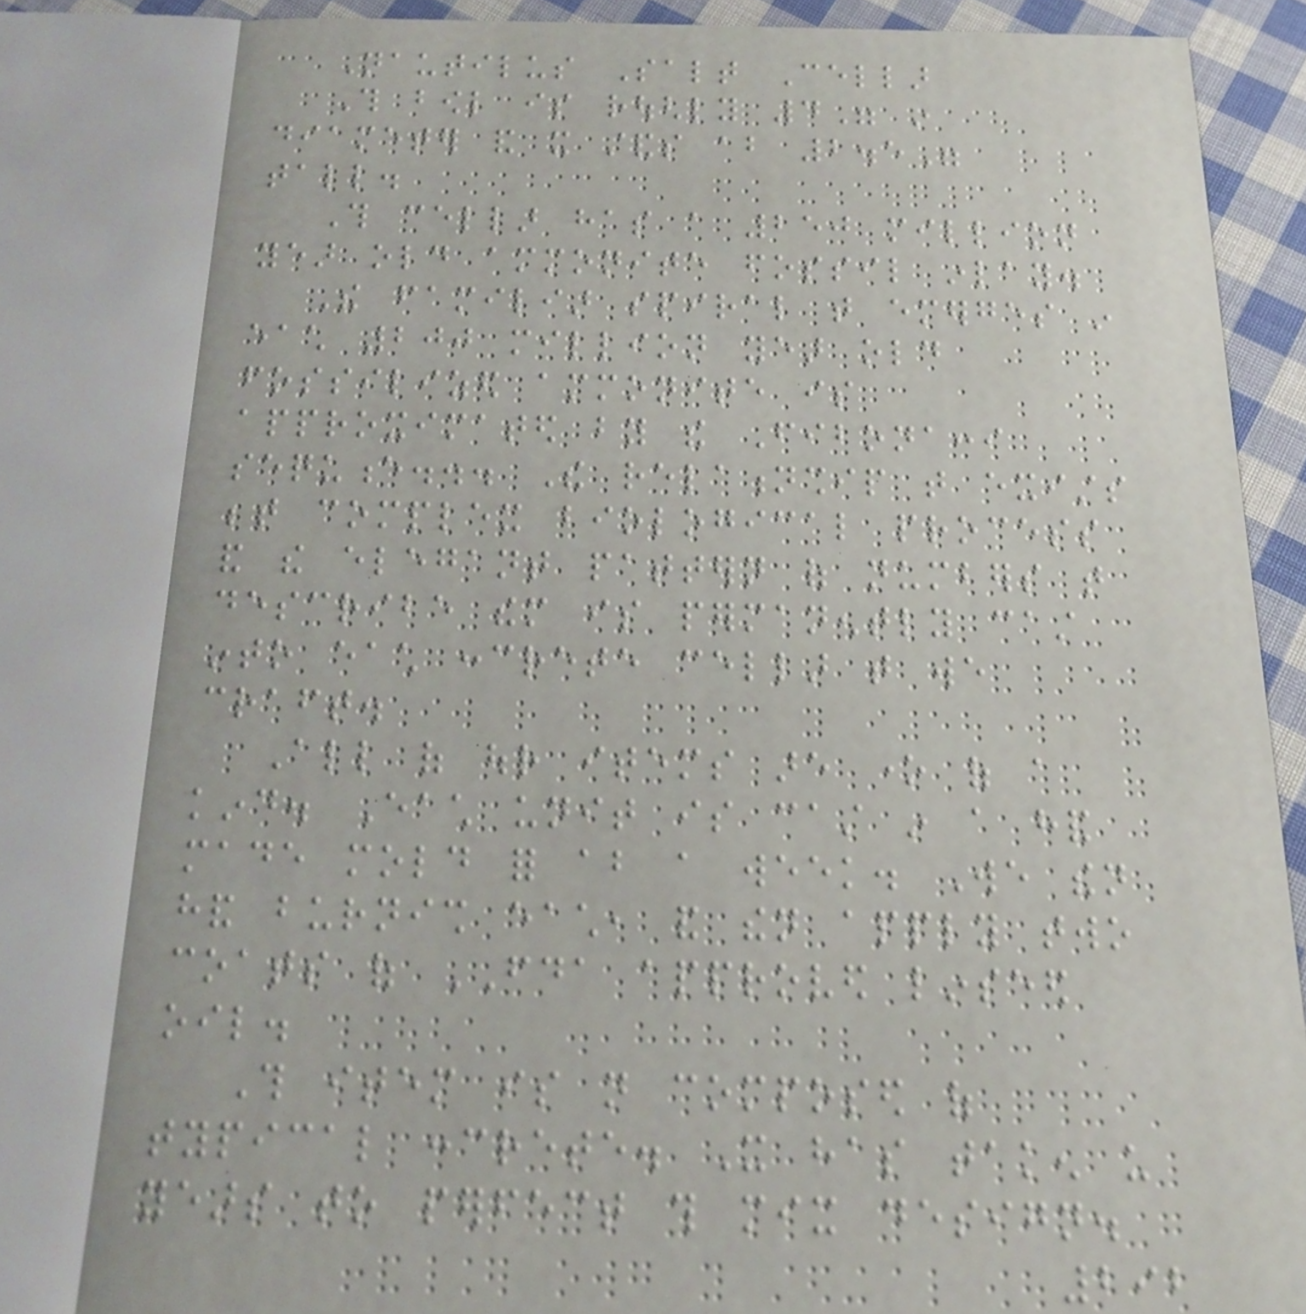Nautilus Salt Cellar
This bowl is roughly 4" in
diameter and it stands about 2.5"
tall.
This cellar has a 250 million
year old ammonite fossil inlay.
The familiar spiral that emerges in
each 200 million year old
fossilized ammonite is
approximated by the Fibonacci
sequence... The relationship that exists
between complex biological process
and the elegant pattern of numbers that
describe them is permanently cast
into each concrete cellar that we
craft.
All of our items are one of a
kind. Each unit is cast in a hand
made mold for about a week. We then
hand burnish each, and then apply two
coats of FDA approved linseed
oil.
This item is not composed of
typical concrete. It has taken us
years to perfect this mix design.
292
